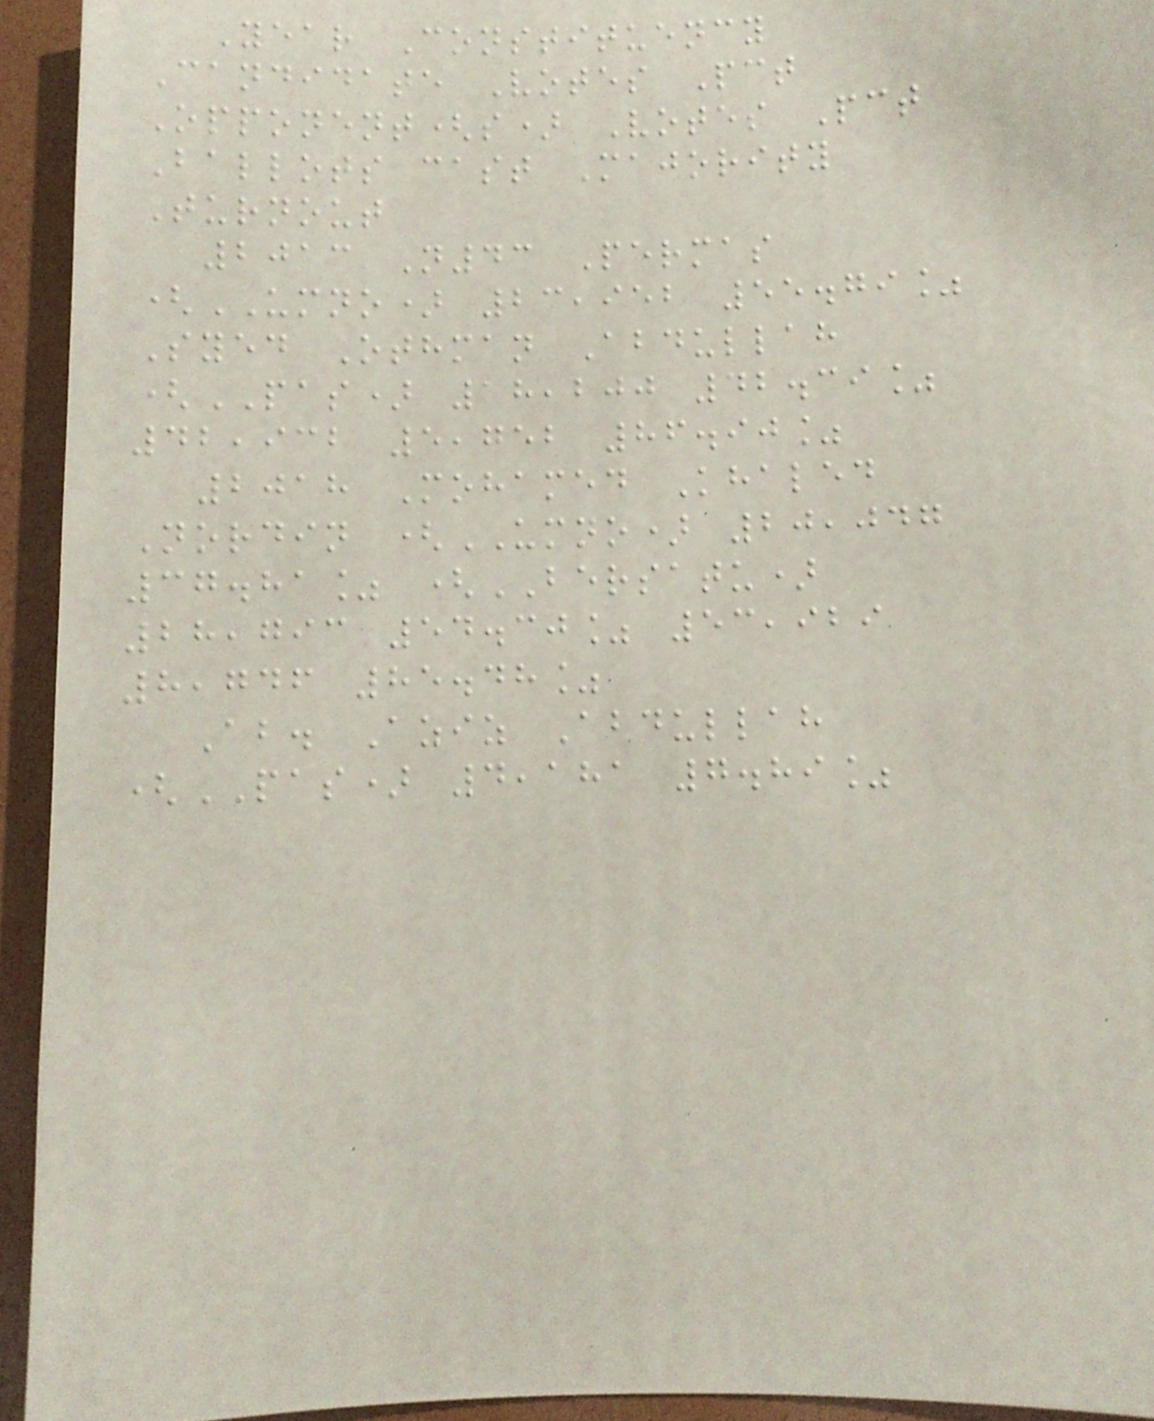Year Constituency
Candidate Votes Pct
Opponent(s) Votes Pct
Ballots cast Majority
Turnout
2013 N43 Permas
(UMNO) 23,952 55.79%
Syed Othman Abdullah
(PAS) 18,200 42.39%
42,932 5,752 86.90%
2018 Mohamed Khaled
Nordin (UMNO) 20,047
37.81% (BERSATU)
28,793 54.30% 53,929
8,746 85.48%
Ab. Aziz Abdullah
(PAS) 4,181 7.89%
